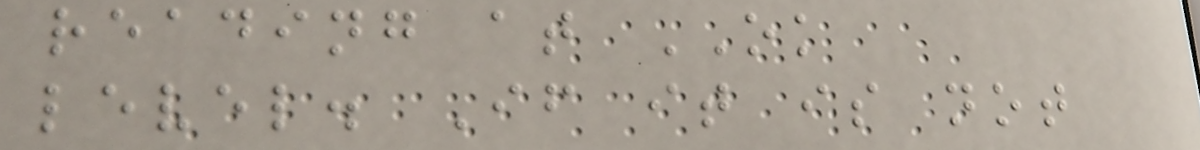reading at OK
level. If it is not
